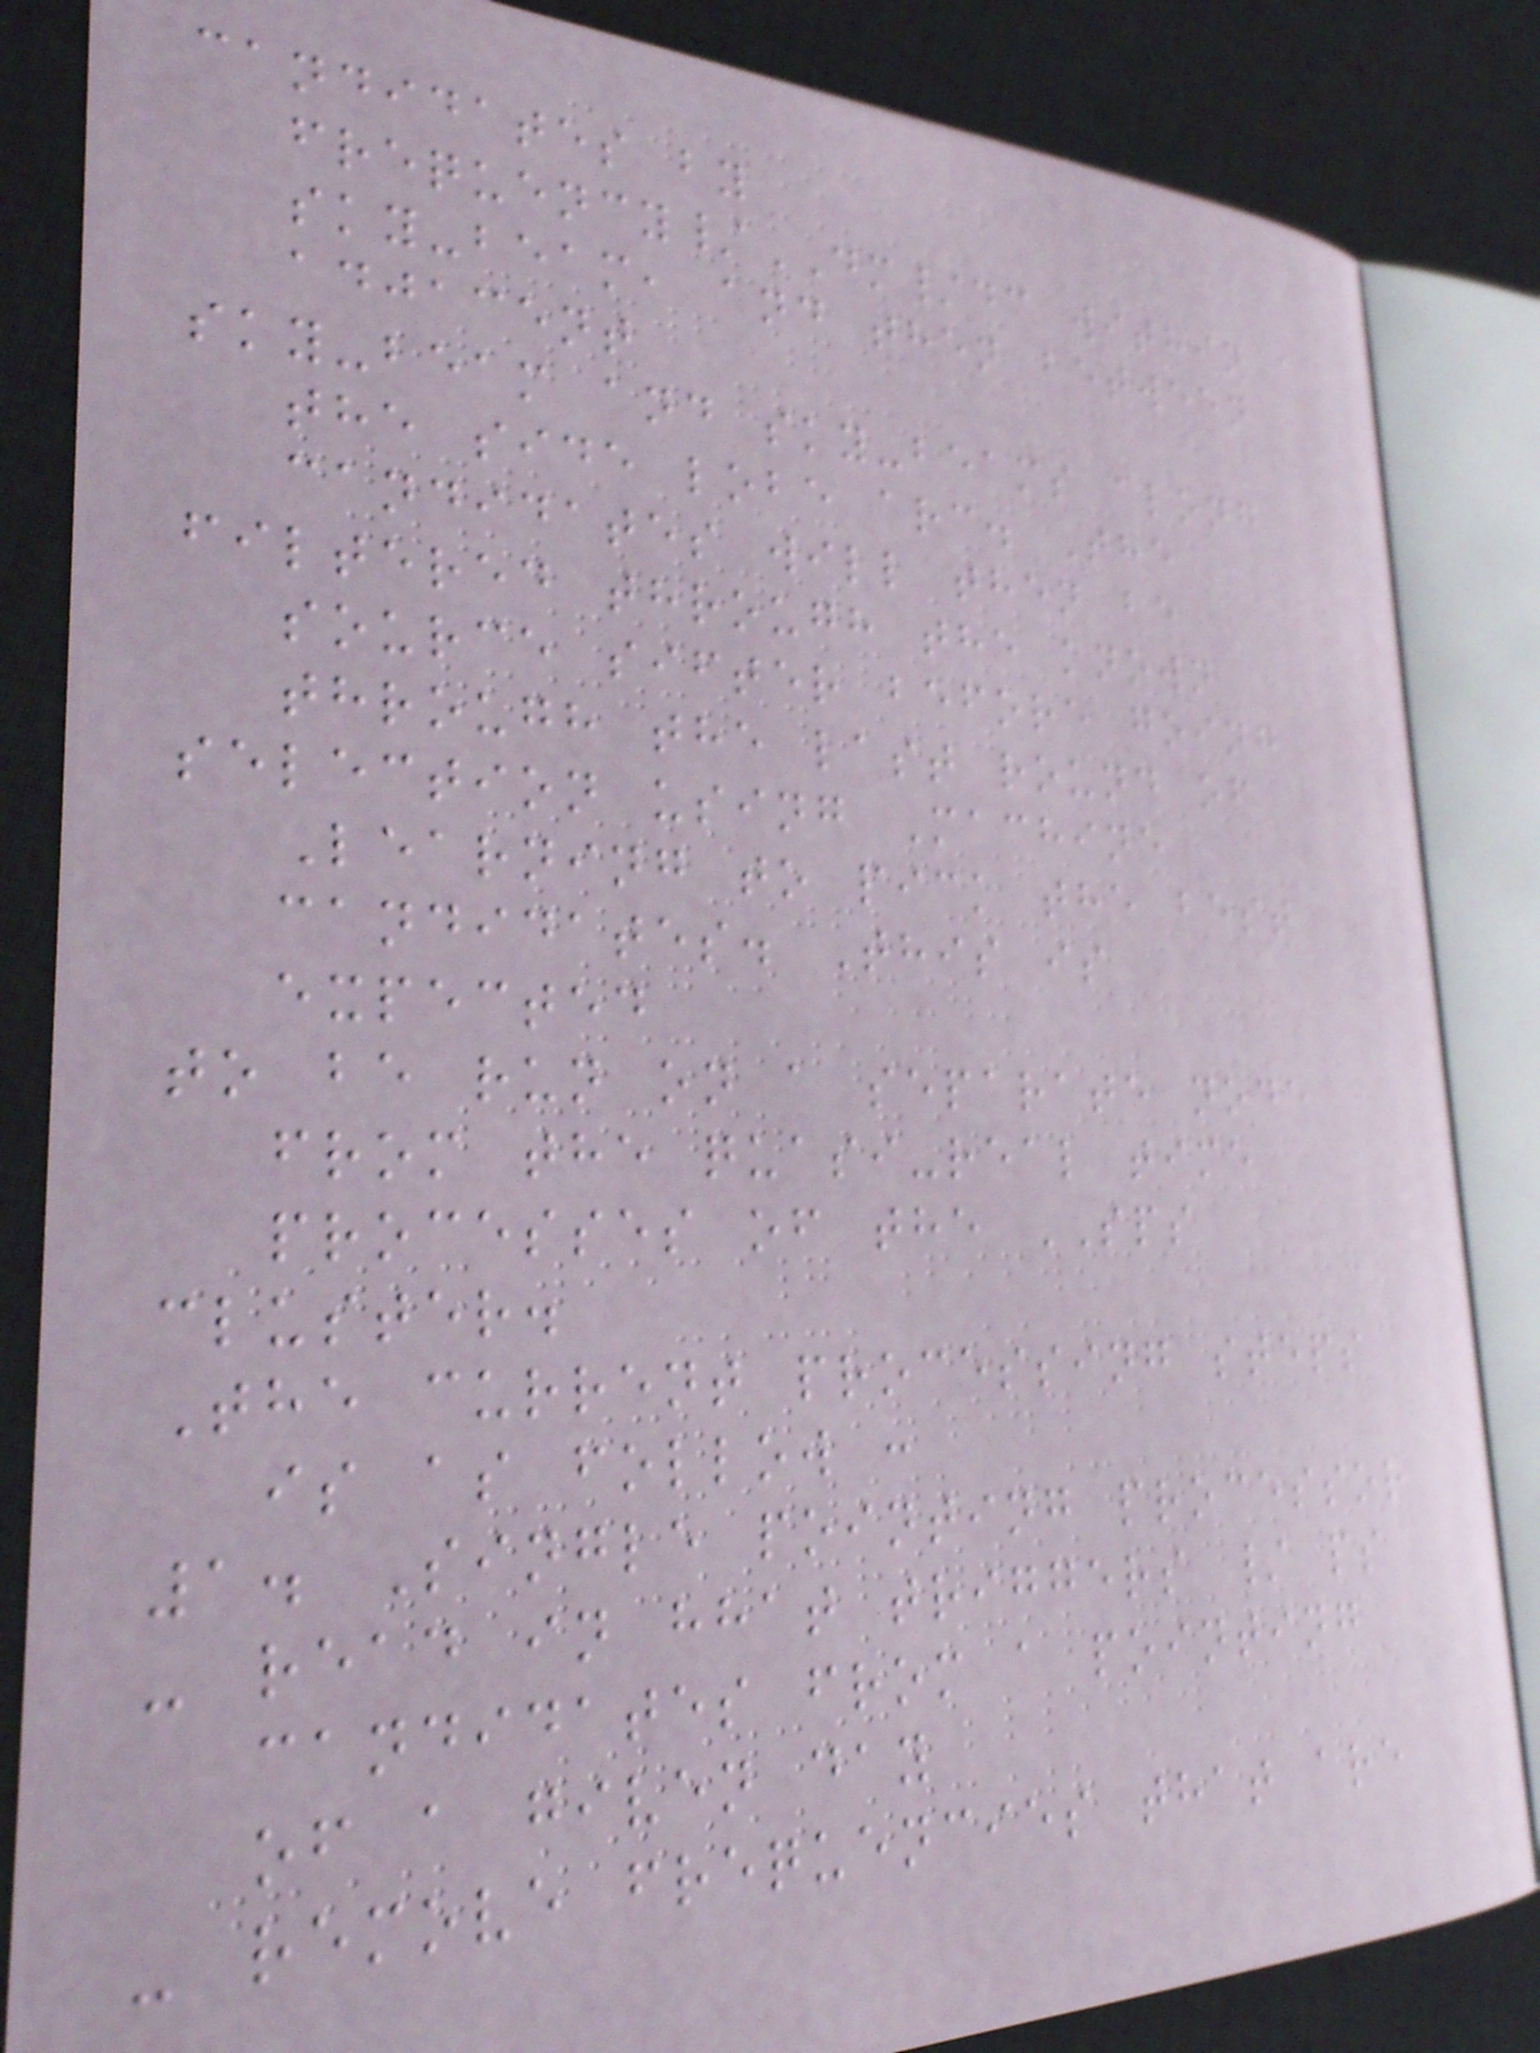candidates by
frequency/DM/dc within a
sky-beam, and then between
adjacent
sky-beam and sky-beams along
the side lobe arc. The
candidates will then be
filtered through the known
source sifter before going
through the last round of
selection using Machine
Learning to pick the best
candidates. This is
expected
to be run on a separate node
from the quasi-real time
processes of the SPS
cluster.
The current processing steps
is as follow :
1. Single pointing processor
- read in hhat triggers / ps
candidates from a pointing
of a given day
- remove frequencies that are
